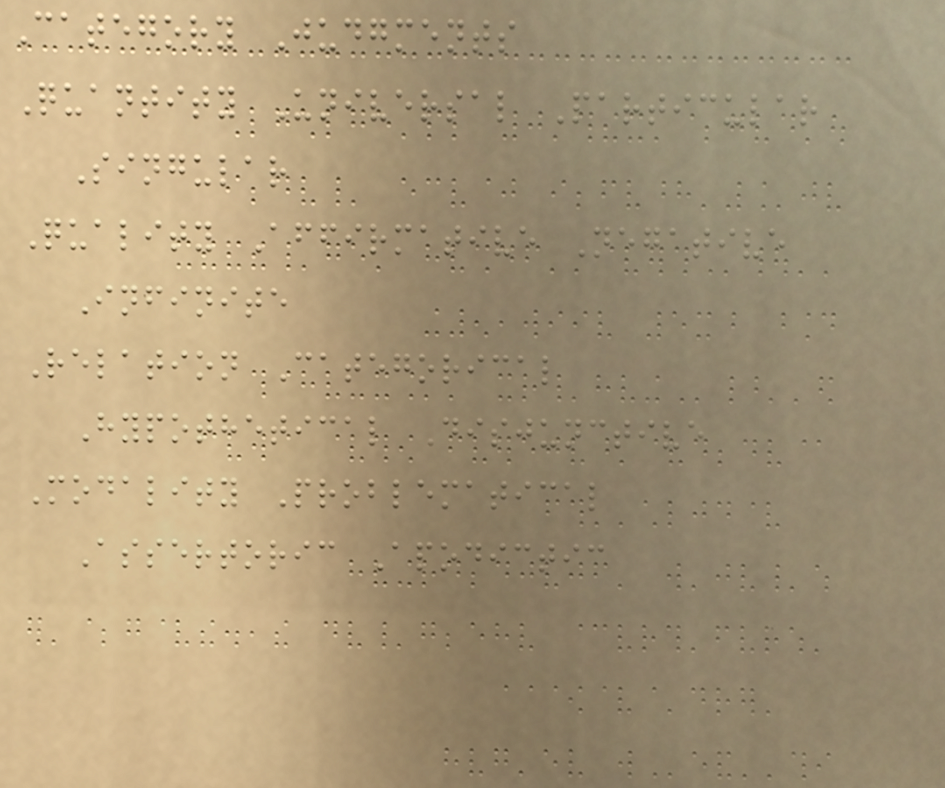Category Judgments
Quantity Universal Particular
Singular
Quality Affirmative Negative
Infinite
Relation Categorical
Hypothetical Disjunctive
Modality Problematical
Assertoric Apodictic
